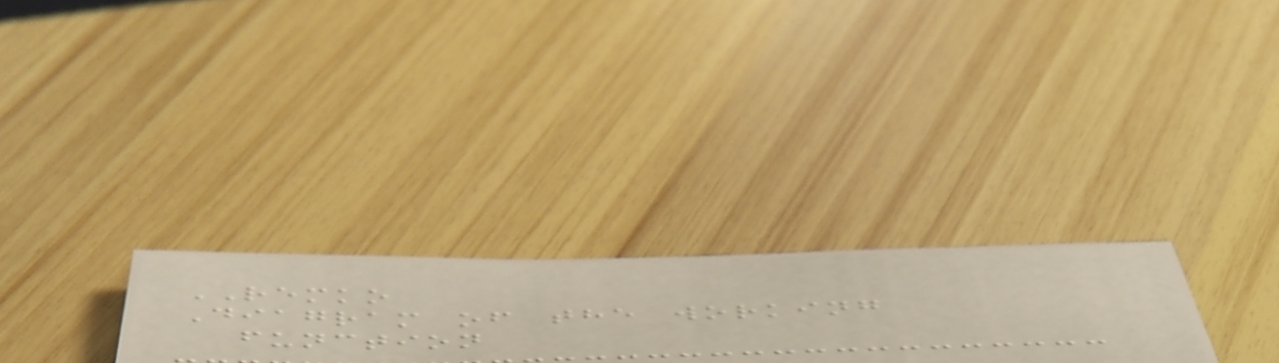REMKO
Diagram of the working
function
